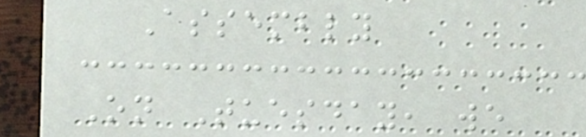Assembly
On Tuesday, we
